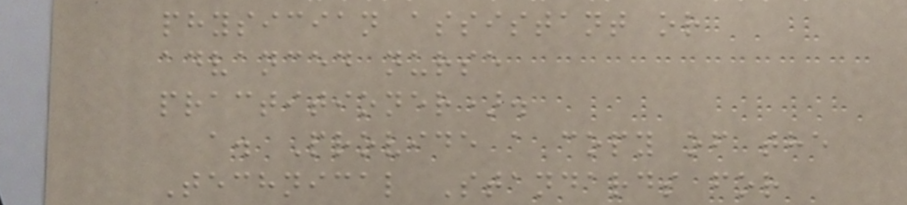physician assistant or
advanced nurse
practitioner).
a. Provide a copy of the
Technical Standards for
